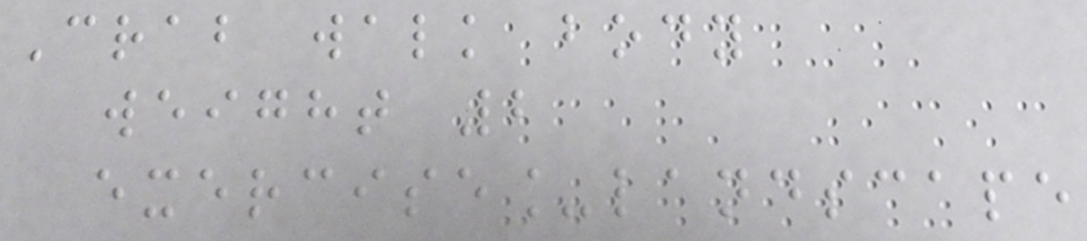Crab walk body
weight 2
exercise_landscape
